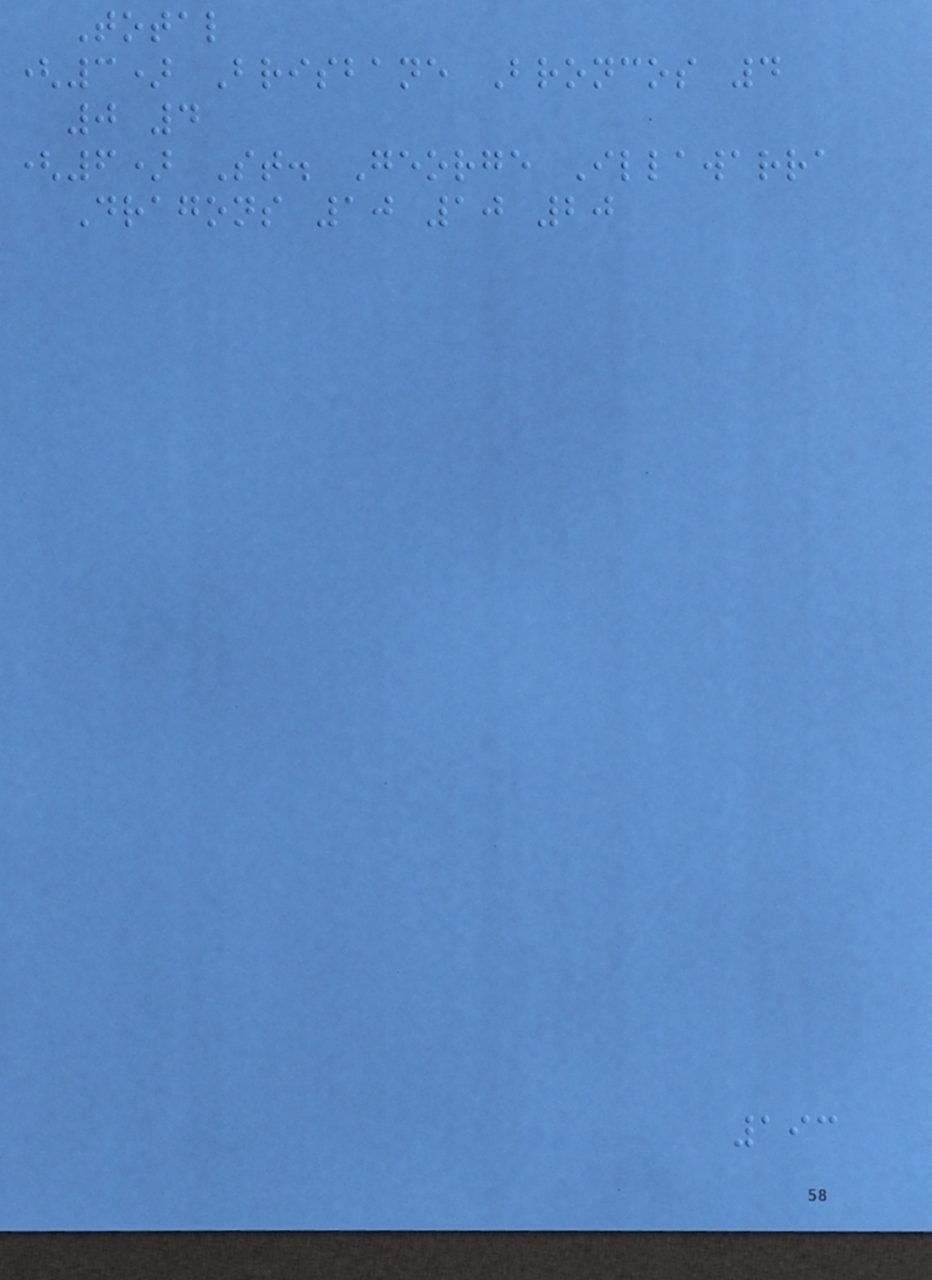Total
(3) Brisbane Broncos 4
0 4
(6) St. George Illawarra
Dragons 10 10 20
193
